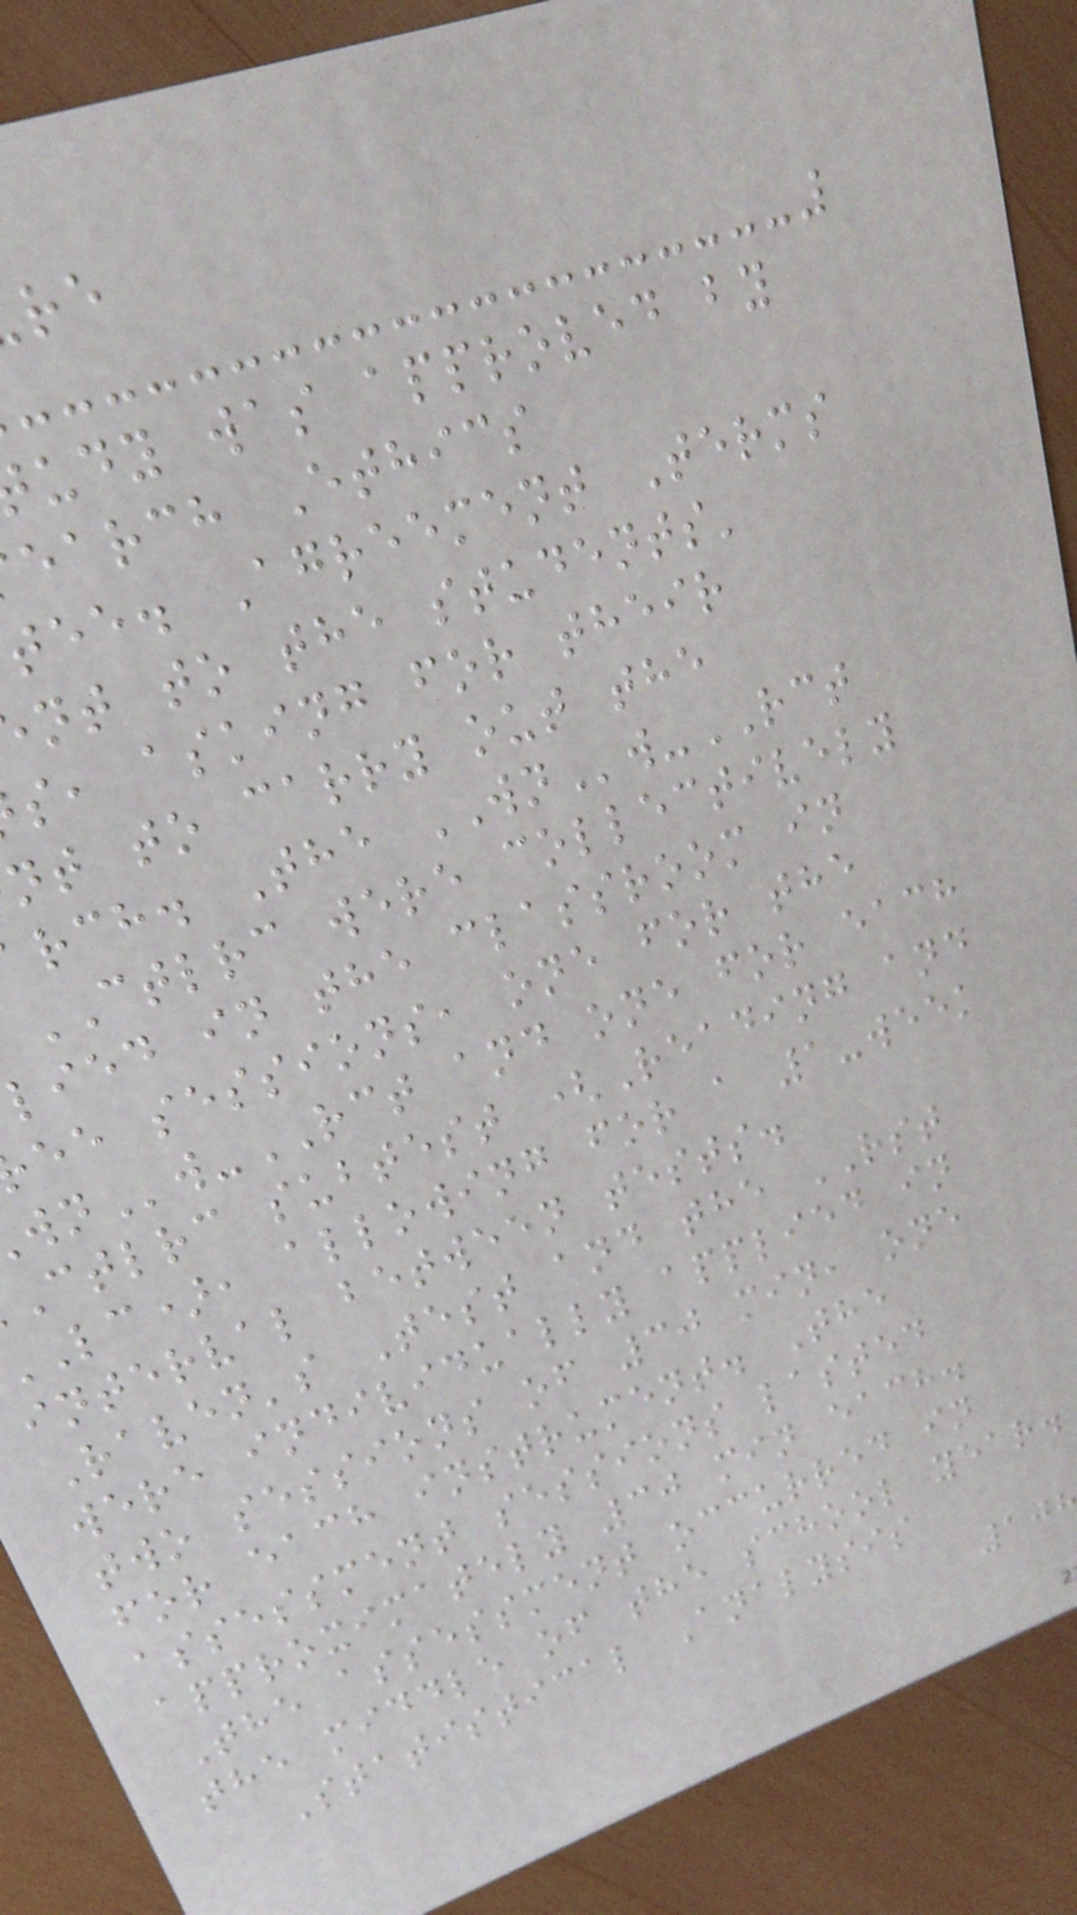udy was approved by
earch Ethics
tee. Agreement Terms
nt to the students'
s, asking for their
nt to carry out the
rch. The WNw-RCT
CTLRC were collectively
lied in the classroom in
ee sessions, one for the
w-RCT and one for each
ctlrc subtest (Reading and
lc), allowing for a 1-week
interval between tests.
Raven's Test and the RST
were individually applied in
two sessions of 30 min, one
for each instrument. The
assessment sessions lasted
approximately 30 min each.
The assessment occurred in
the middle of the school year.
Statistical Analysis
